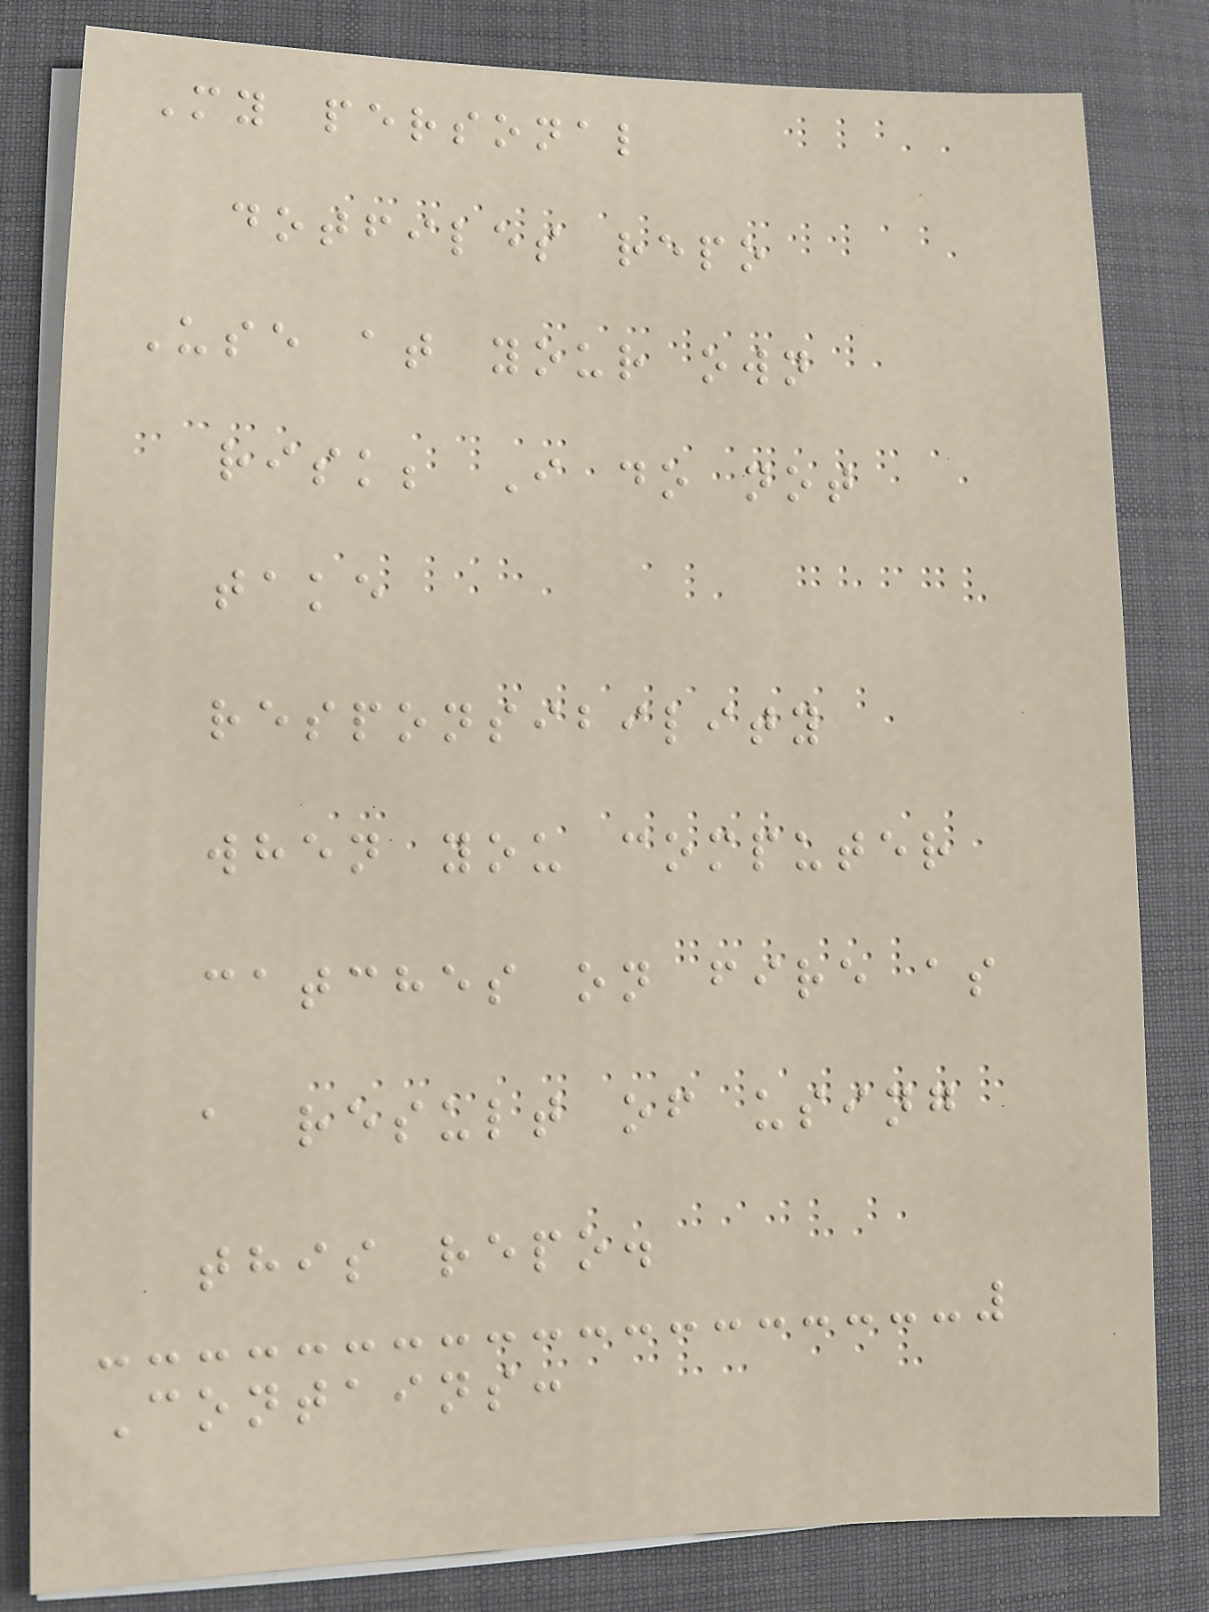My personal
dotfiles repo
Use at your own
risk; I do not
take
responsibility
when you computer
catches on fire as
a result of using
this repo.
Contains:
